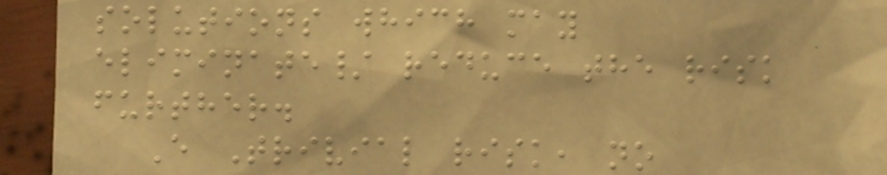solutions which may
eliminate/ reduce the risk
further.
E Trivial risk, no
